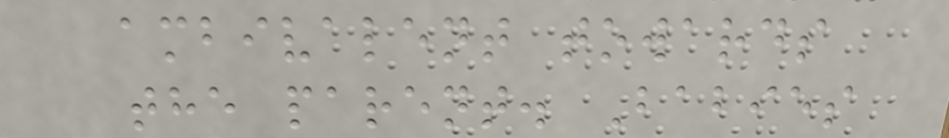ambivalent towards
the parent. Babies
